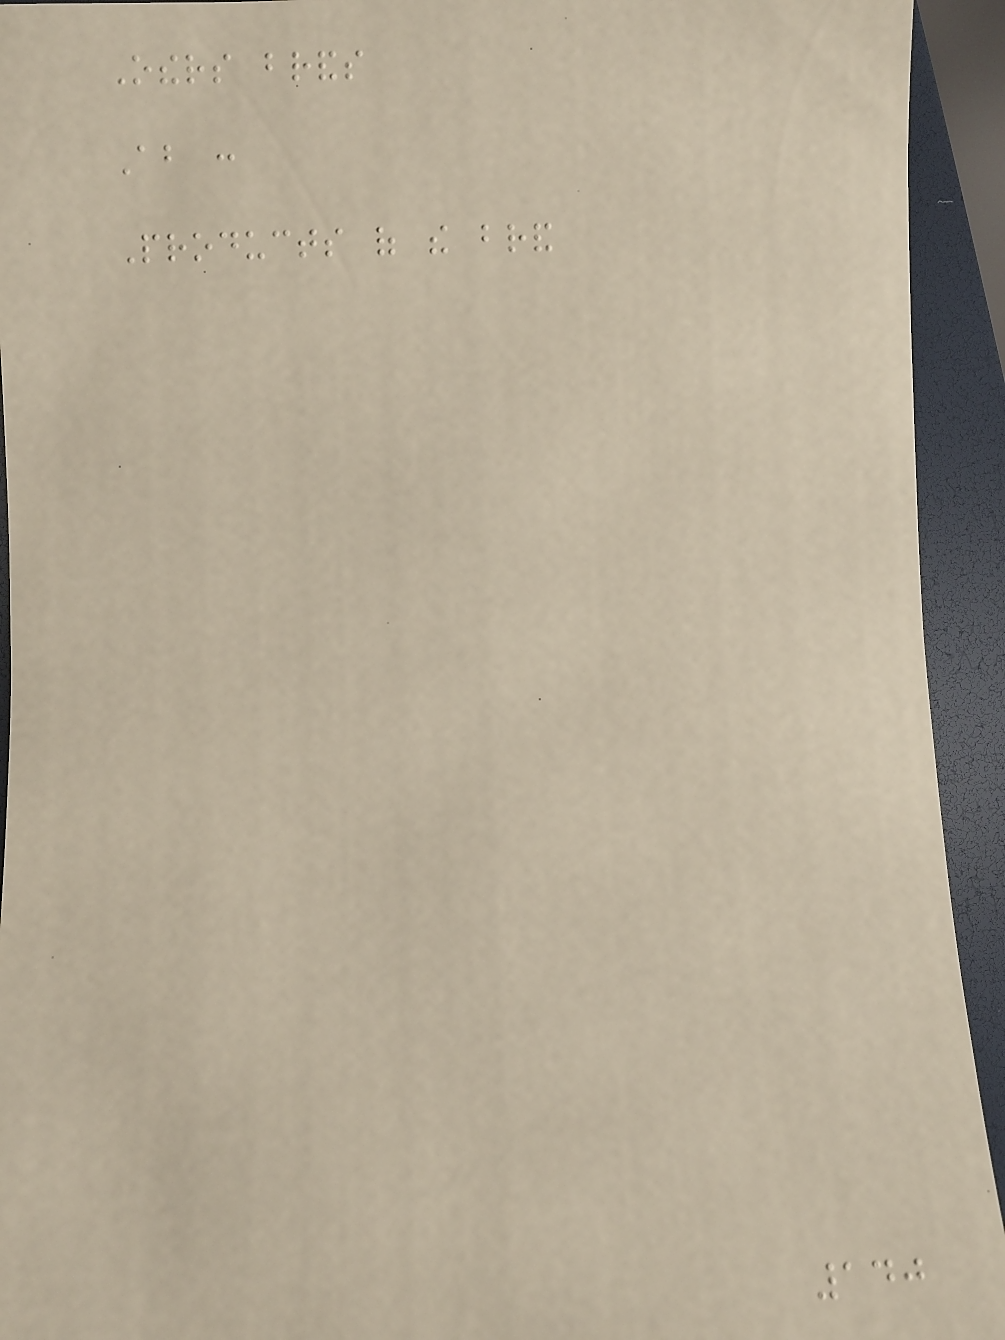Others brands
About :
Products of the brand
140
